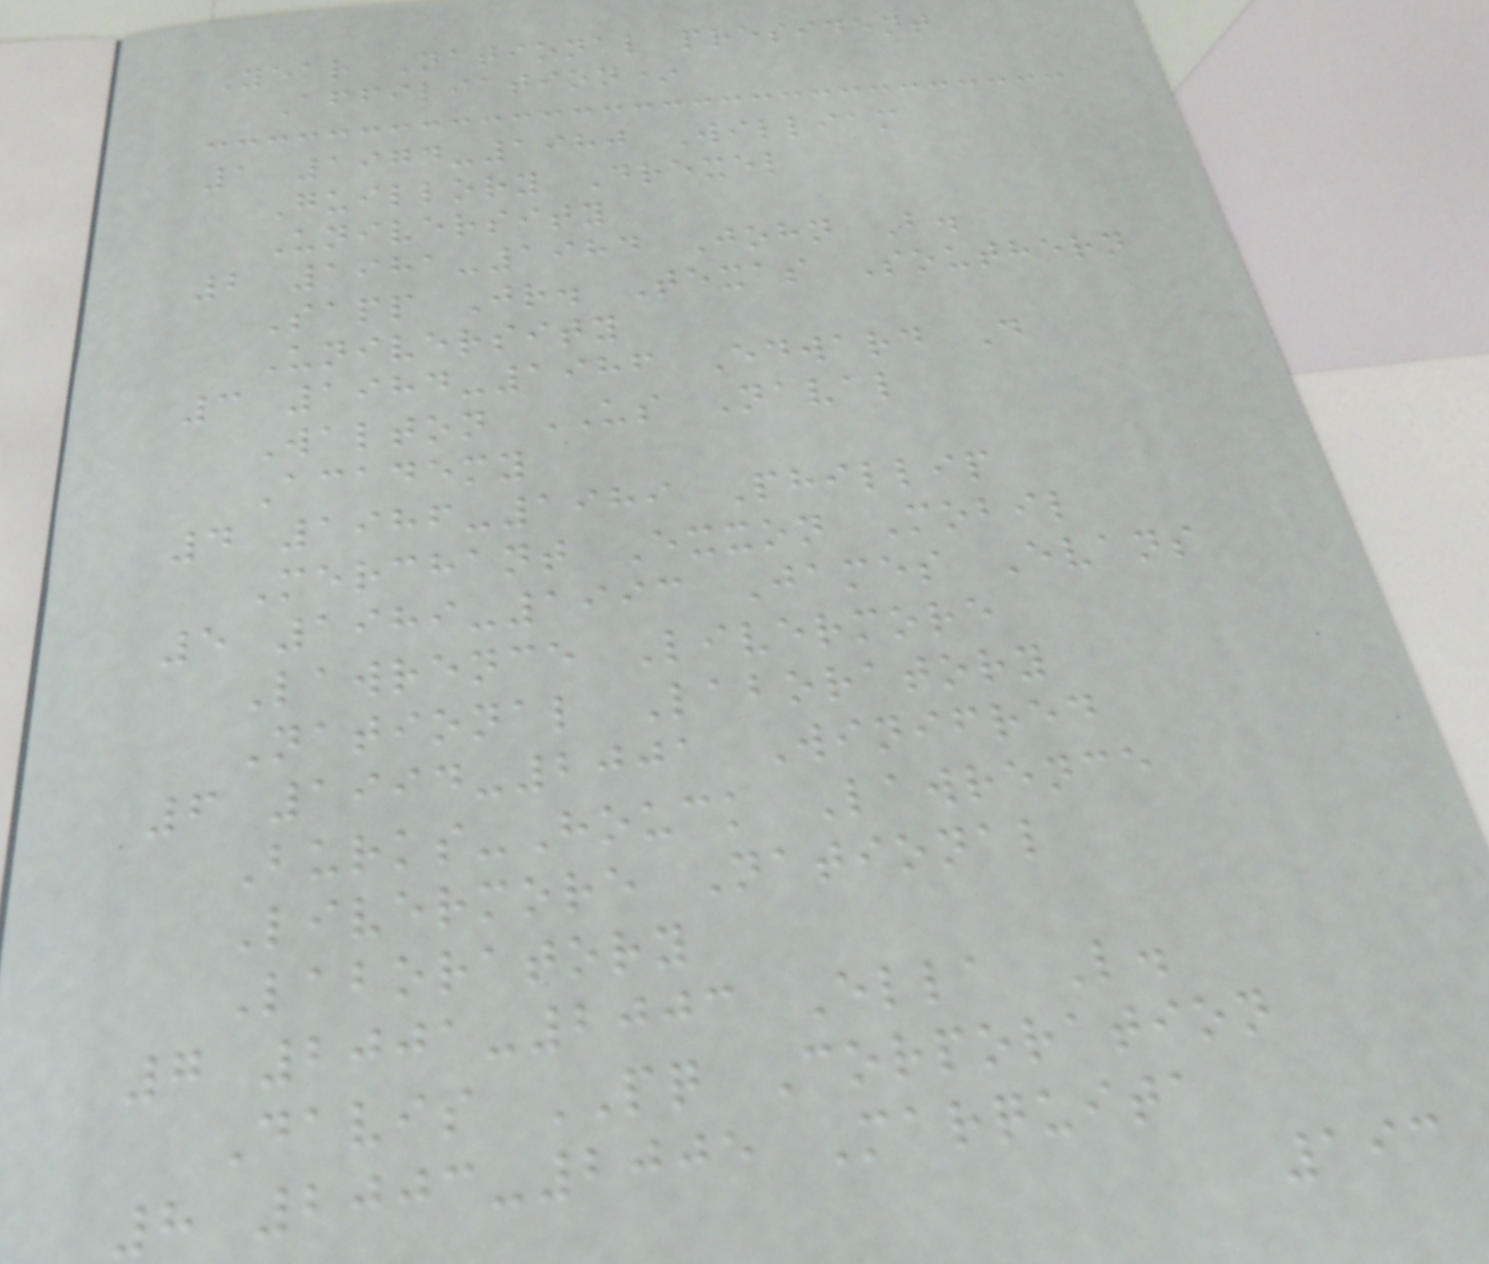Year National president
Affiliation*
1 1974-1980 William
Guillory Drexel
University
2 1981-1984 John B.
Sapp Jr. Texas Southern
University
3 1984-1986 Edward D
Walton US Naval
Academy
4 1986-1989 Phillip
Merchant Exxon Mobil
5 1989-1993 James Evans
Lawrence Livermore
National Laboratory
6 1994-2001 Winifred
Burks-Houck Lawrence
Livermore National
Laboratory
7 2001-2003 Ella L.
Davis PQ Corporation
8 2003-2005 Marquita
193
